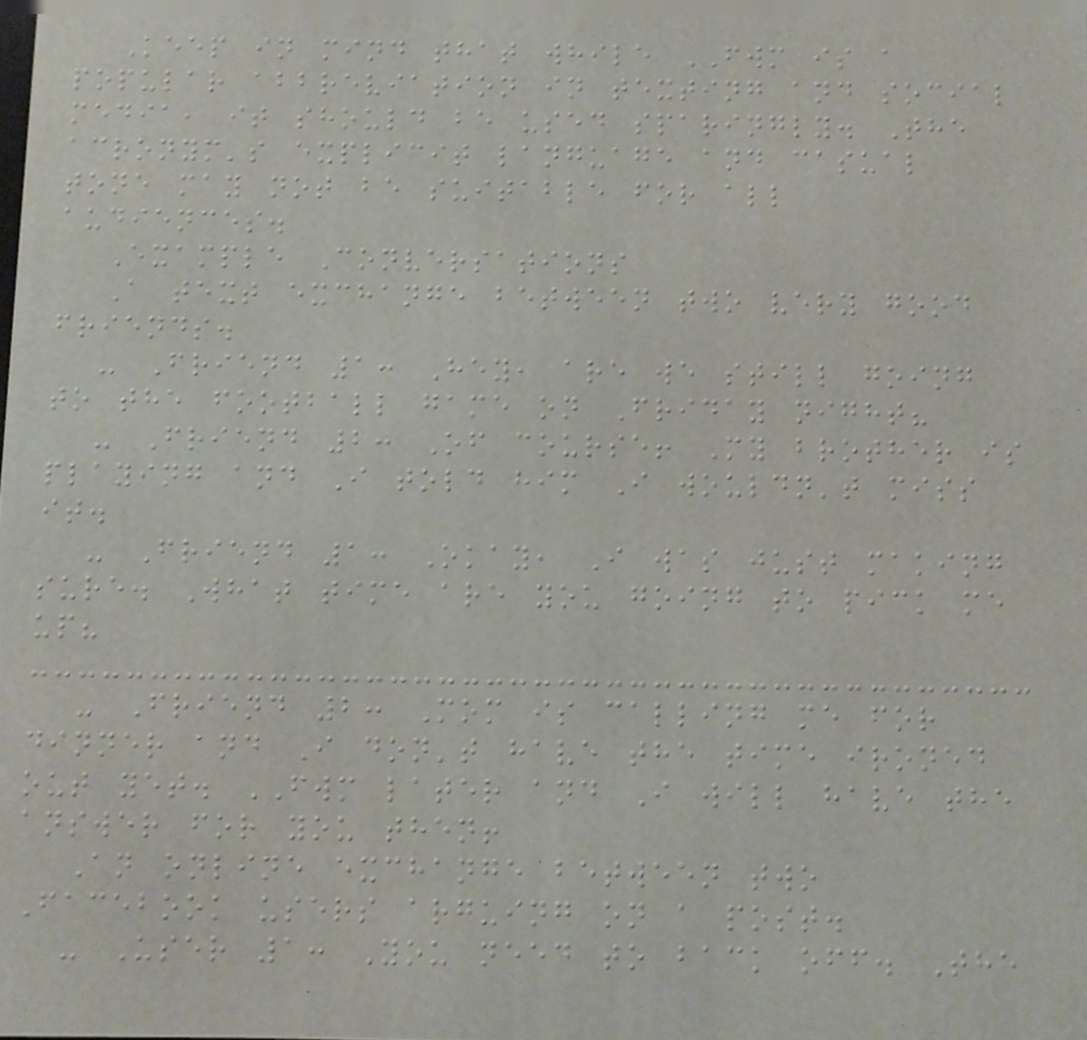Keep in mind that while FWM is a
popular abbreviation in texting and social
media, it should be used sparingly. The
acronym's explicit language and casual
tone may not be suitable for all
audiences.
Example Conversations
A text exchange between two very good
friends.
- Friend 1: Hey, are we still going
to the football game on Friday night?
- Friend 2: Of course! My brother is
playing and I told him I wouldn't miss
it.
- Friend 1: Okay, I was just making
sure. What time are you going to pick me
up?
- Friend 2: Mom is calling me for
dinner and I don't have the time ironed
out yet. FWM later and I will have the
answer for you then!
An online exchange between two
Facebook users arguing on a post.
- User 1: You need to back off. The
